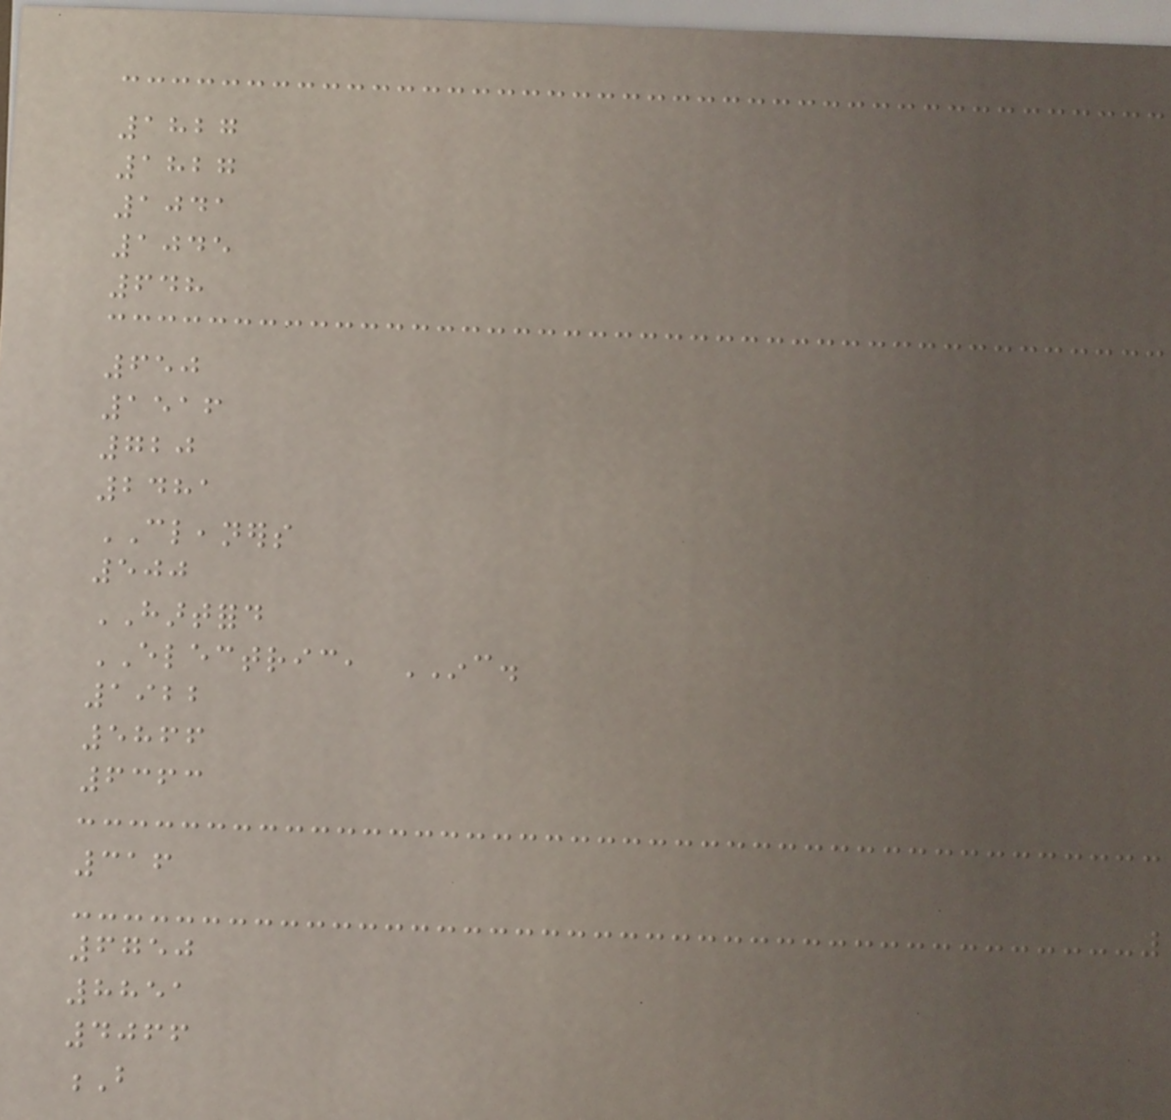1827
1827
1041
1045
648
650
1516
720
2481
CLEANERS
500
HARTFORD
ELECTRIC, INC.
1922
5866
6363
316
6750
8851
4066
B
